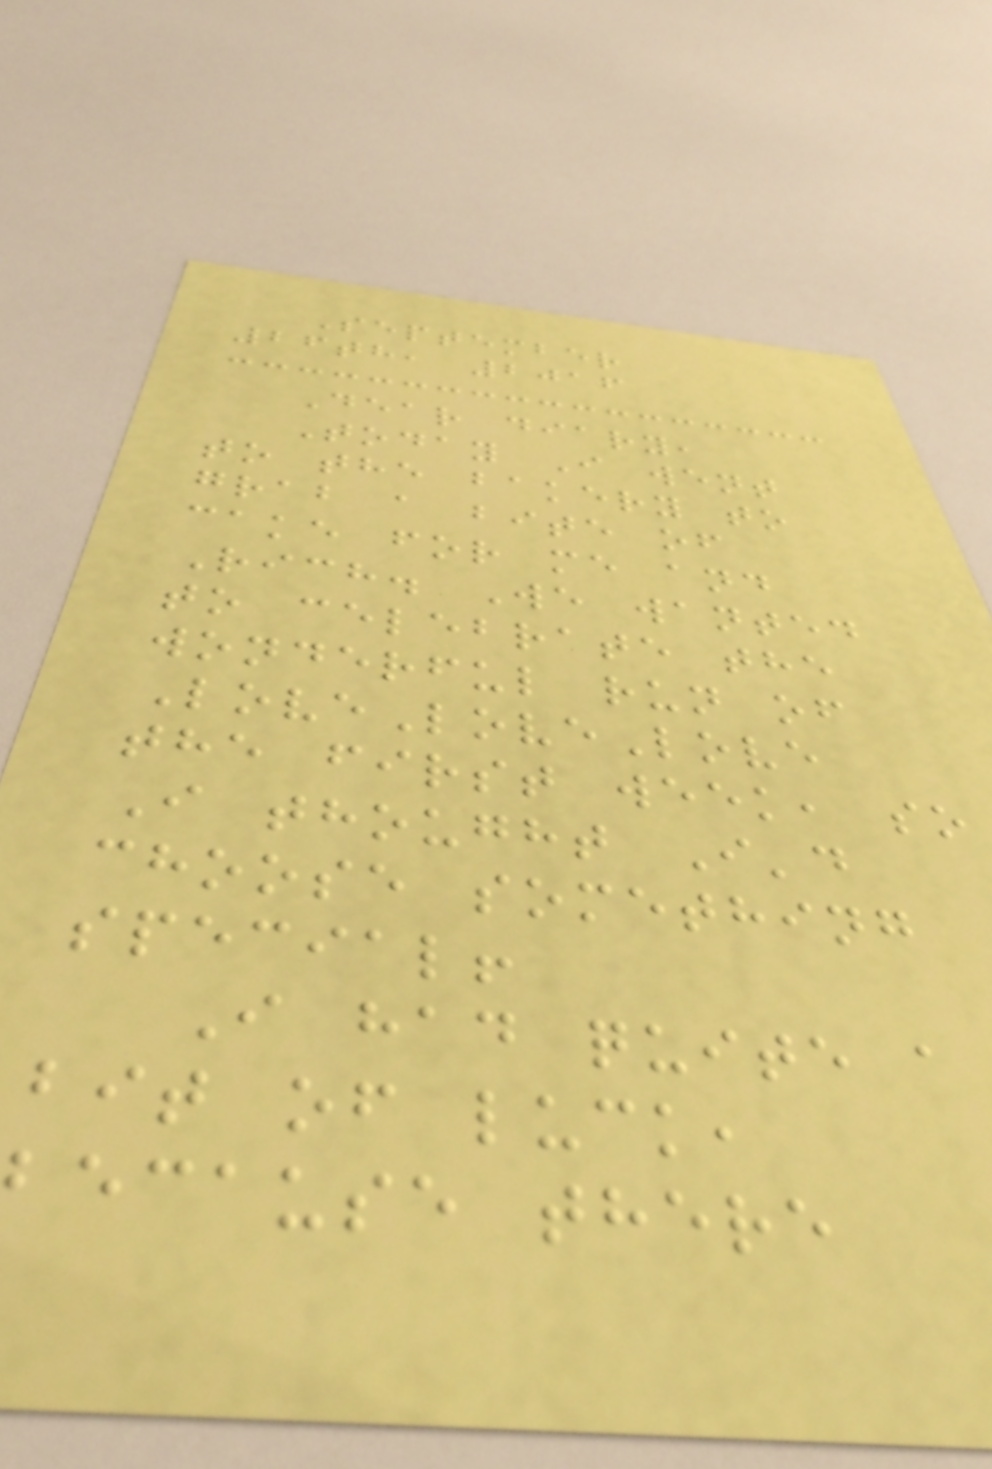September
26th, 2016
Dear diary,
Today I went
to the bakery to
grab a bite of
cake for me and
Rich. We wanted
to celebrate the
wonderful run of
LoveLoveLove
the first week, so
I thought I'd
choose something
special!
I had quite a
bit of luck,
because there
